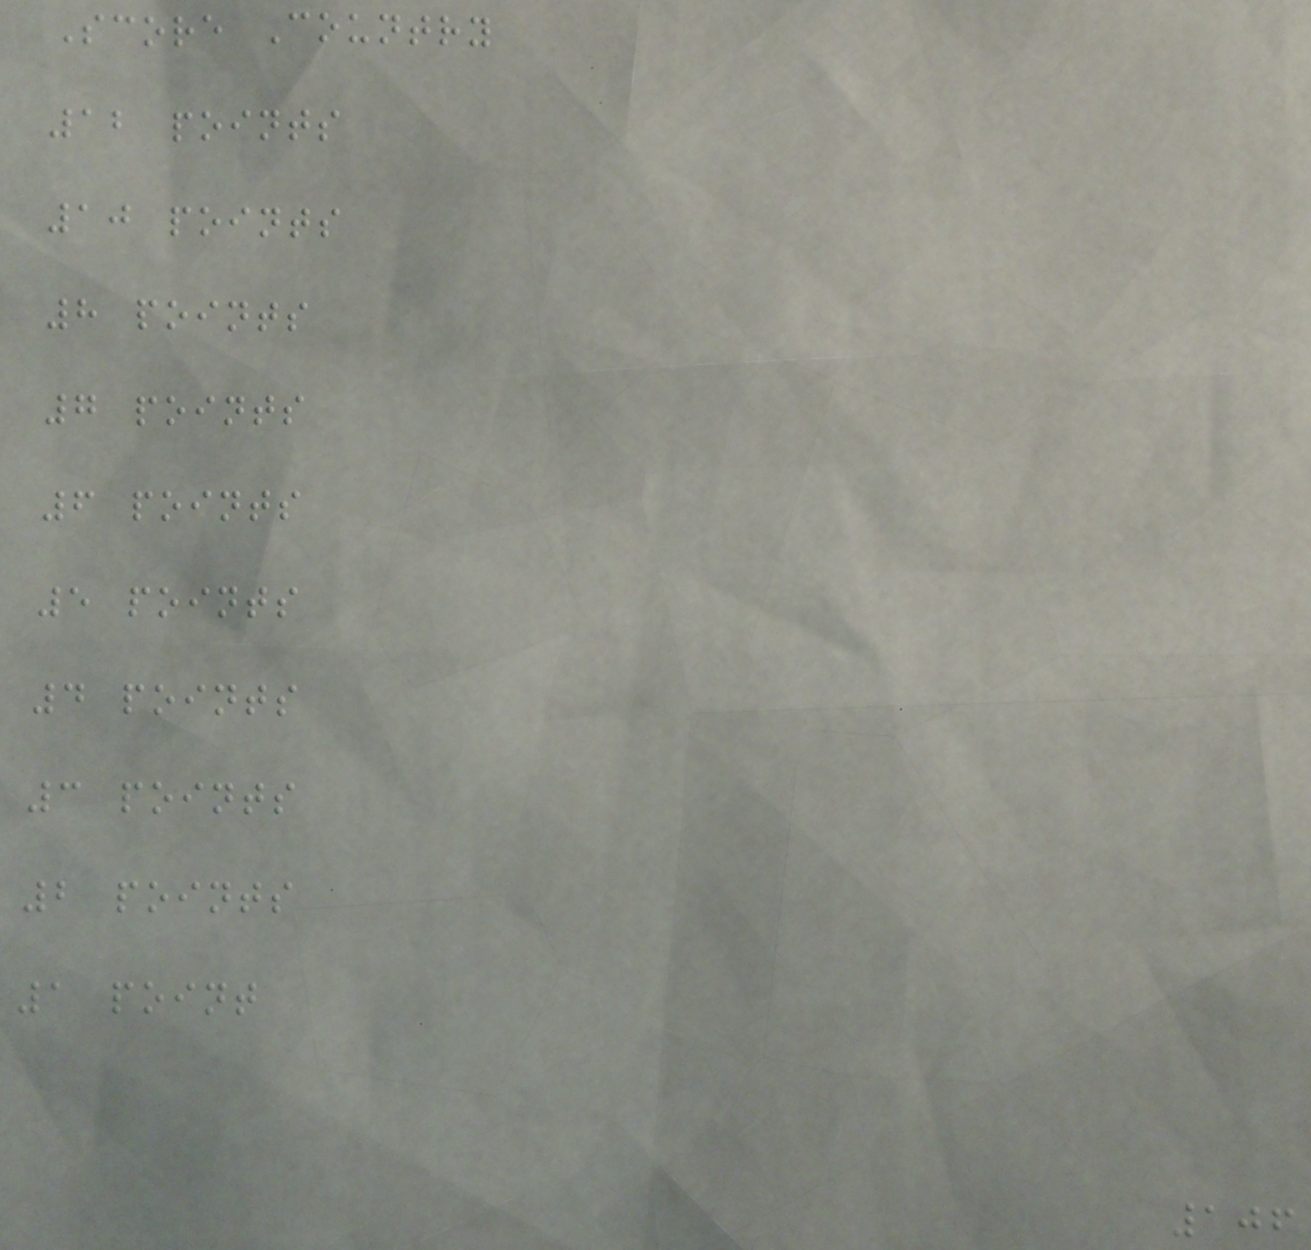Score Country
12 points
10 points
8 points
7 points
6 points
5 points
4 points
3 points
2 points
1 point
106
